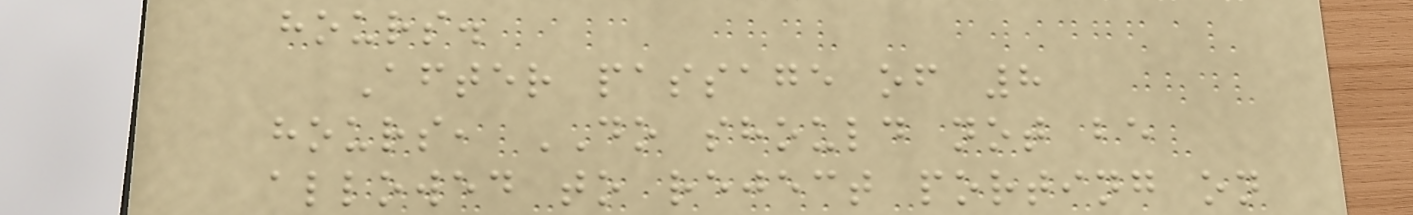hours.
After passage of 8
hours, DO should not be
allowed to reject porting on
